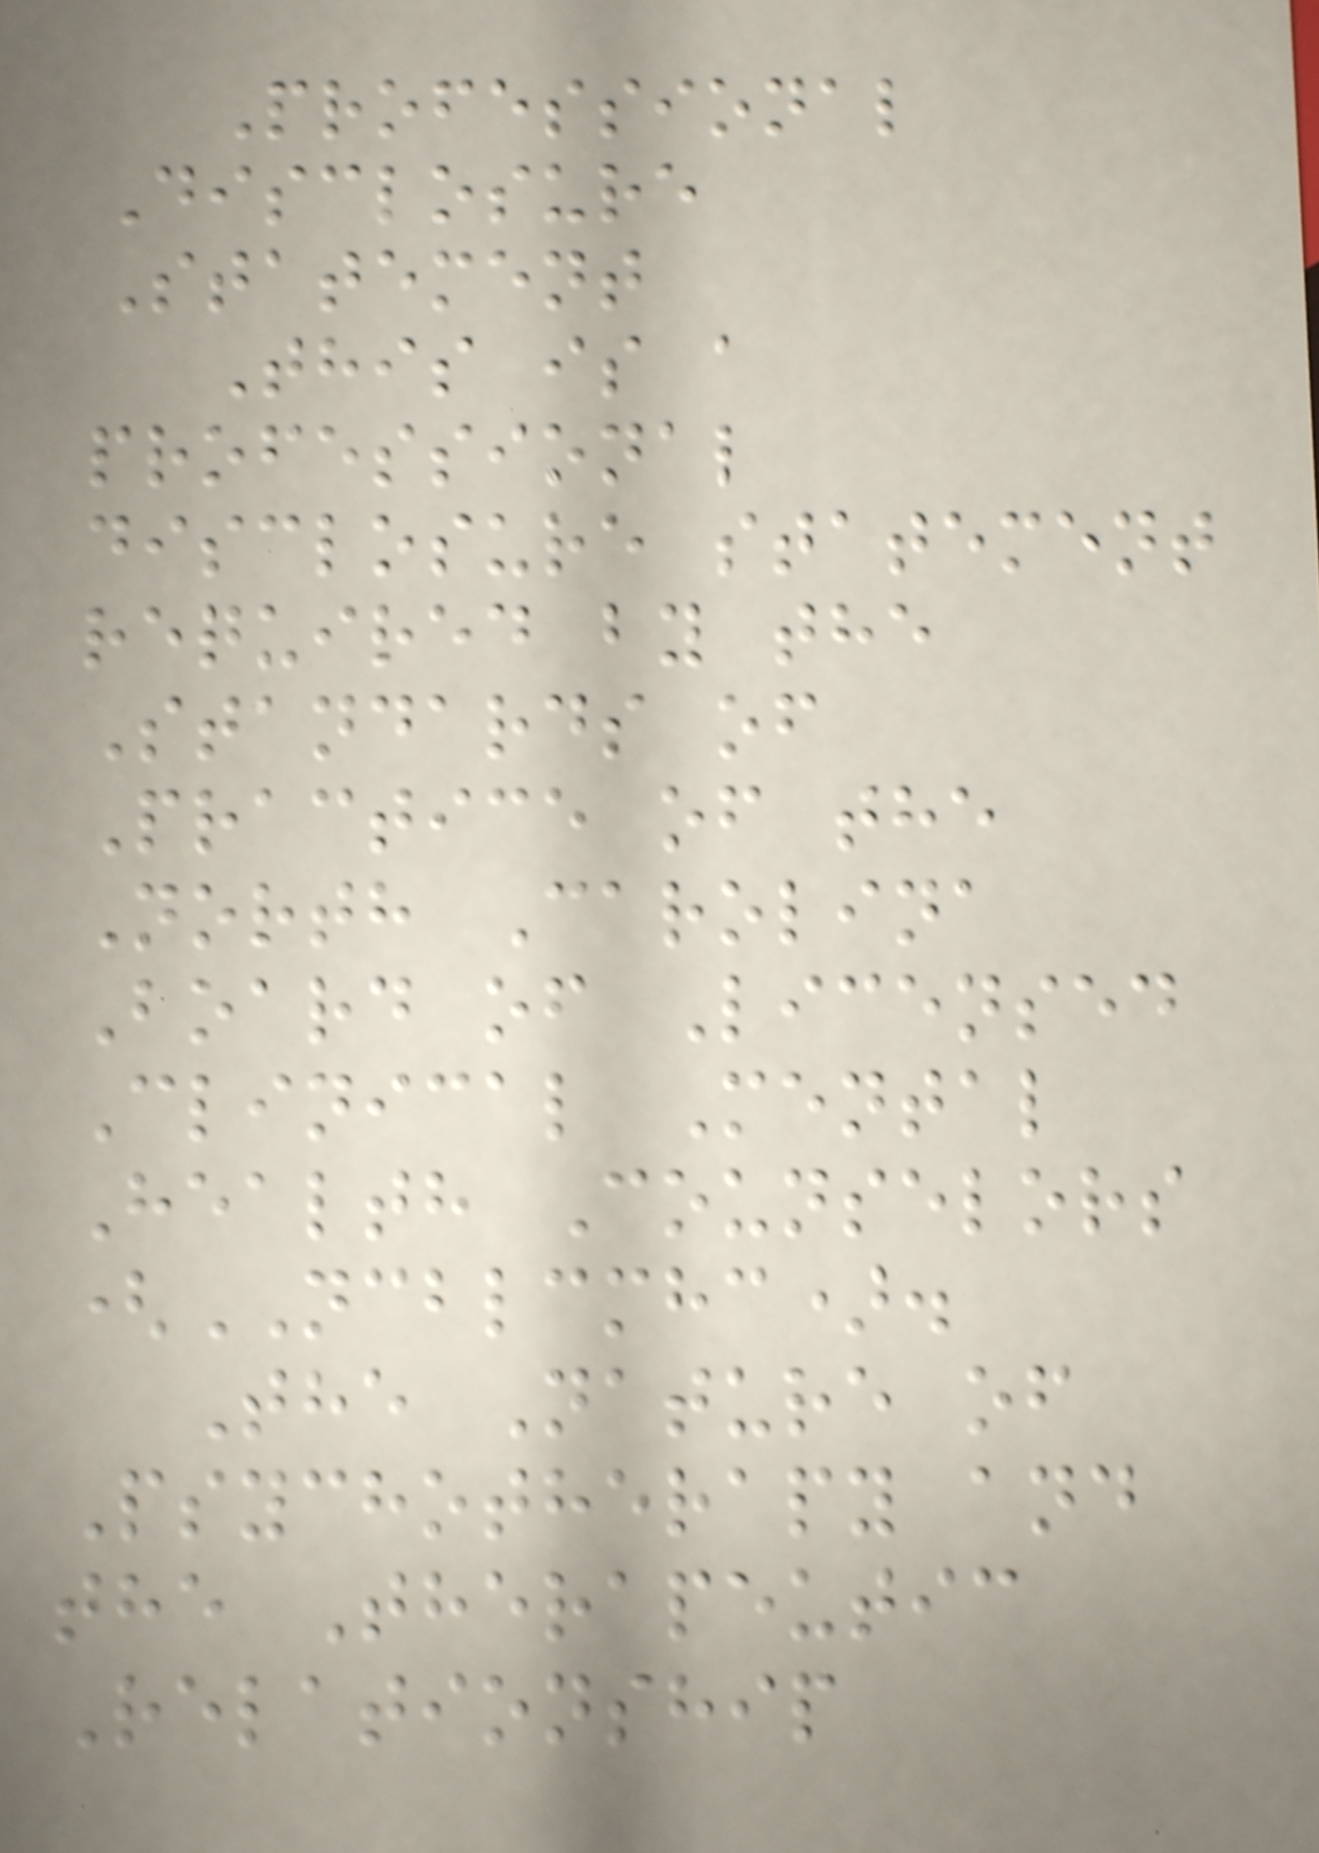Professional
Disclosure
Statement
This is a
professional
disclosure statement
required by the
Standards of
Practice of the
North Carolina
Board of Licensed
Clinical Mental
Health Counselors
(NCBLCMHC).
The Nature of
Psychotherapy and
the Therapeutic
Relationship
